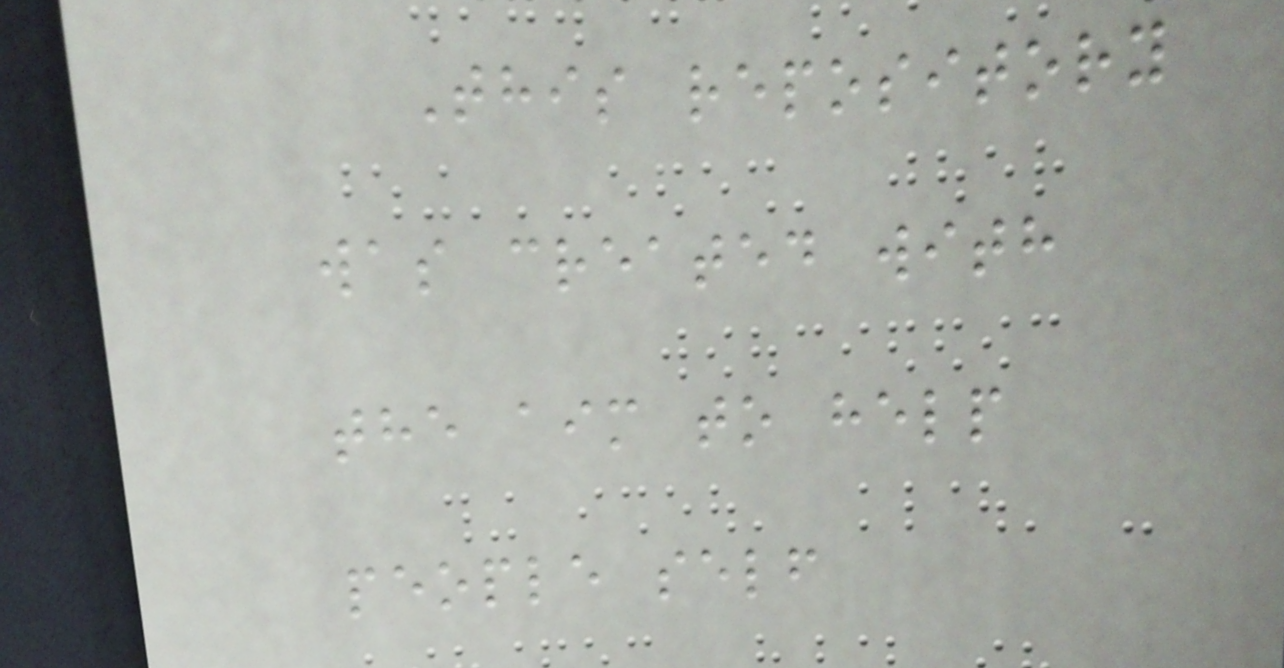This repository
was created with
the aim to help
people self
